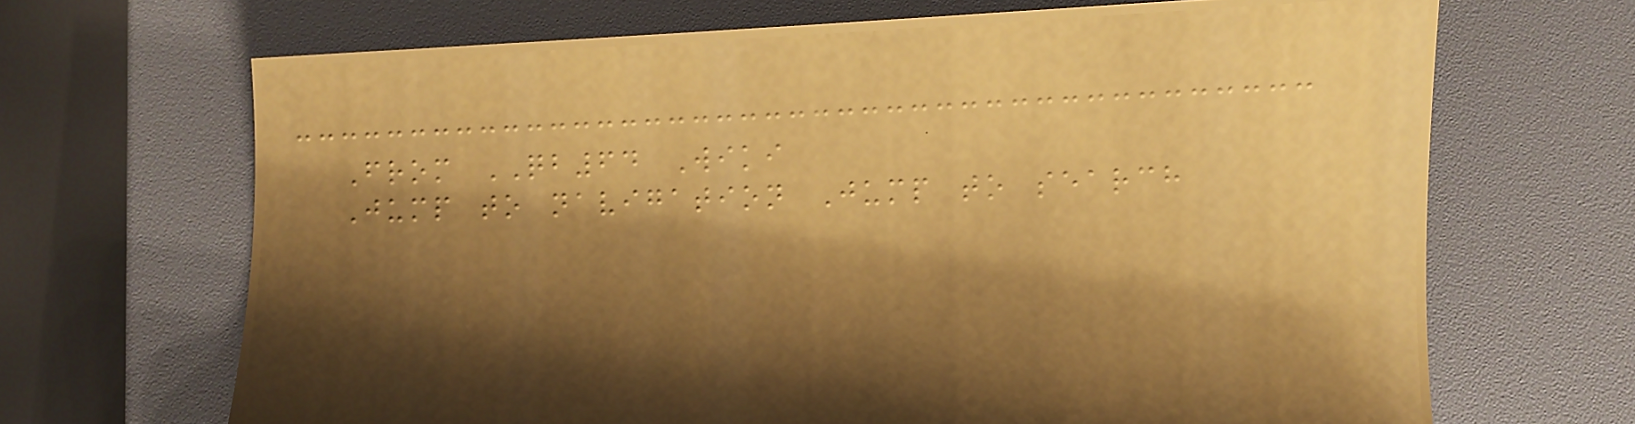From QB64 Wiki
Jump to navigation Jump to search
